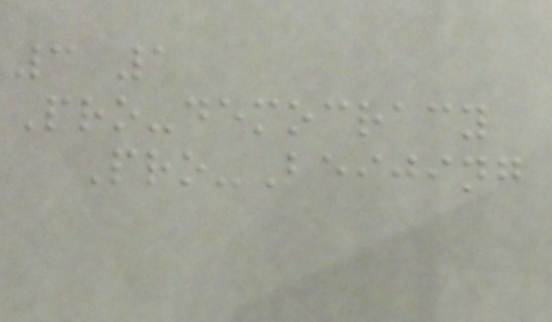3 1
Pro-democracy
Pro-Beijing
